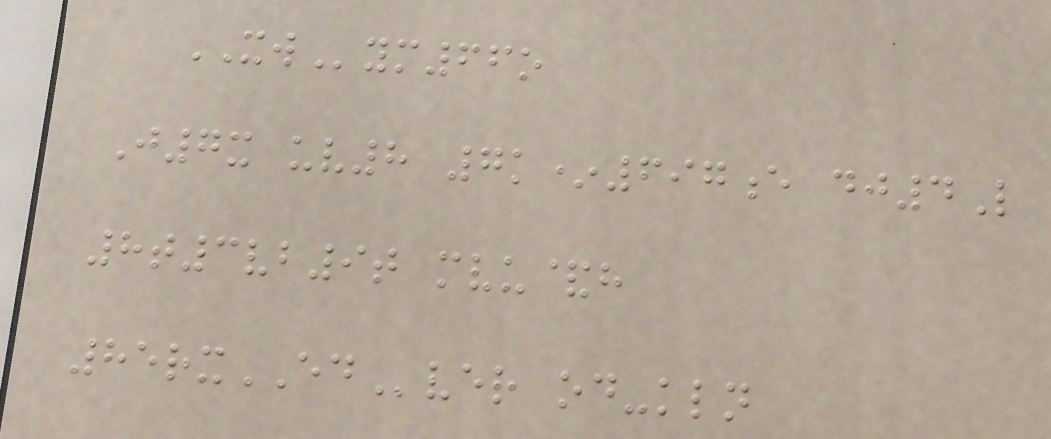XWym66o
J7x uv8 7k*697e dj4L
8t3vb9t mvu&h
85rxEDver od-kln
